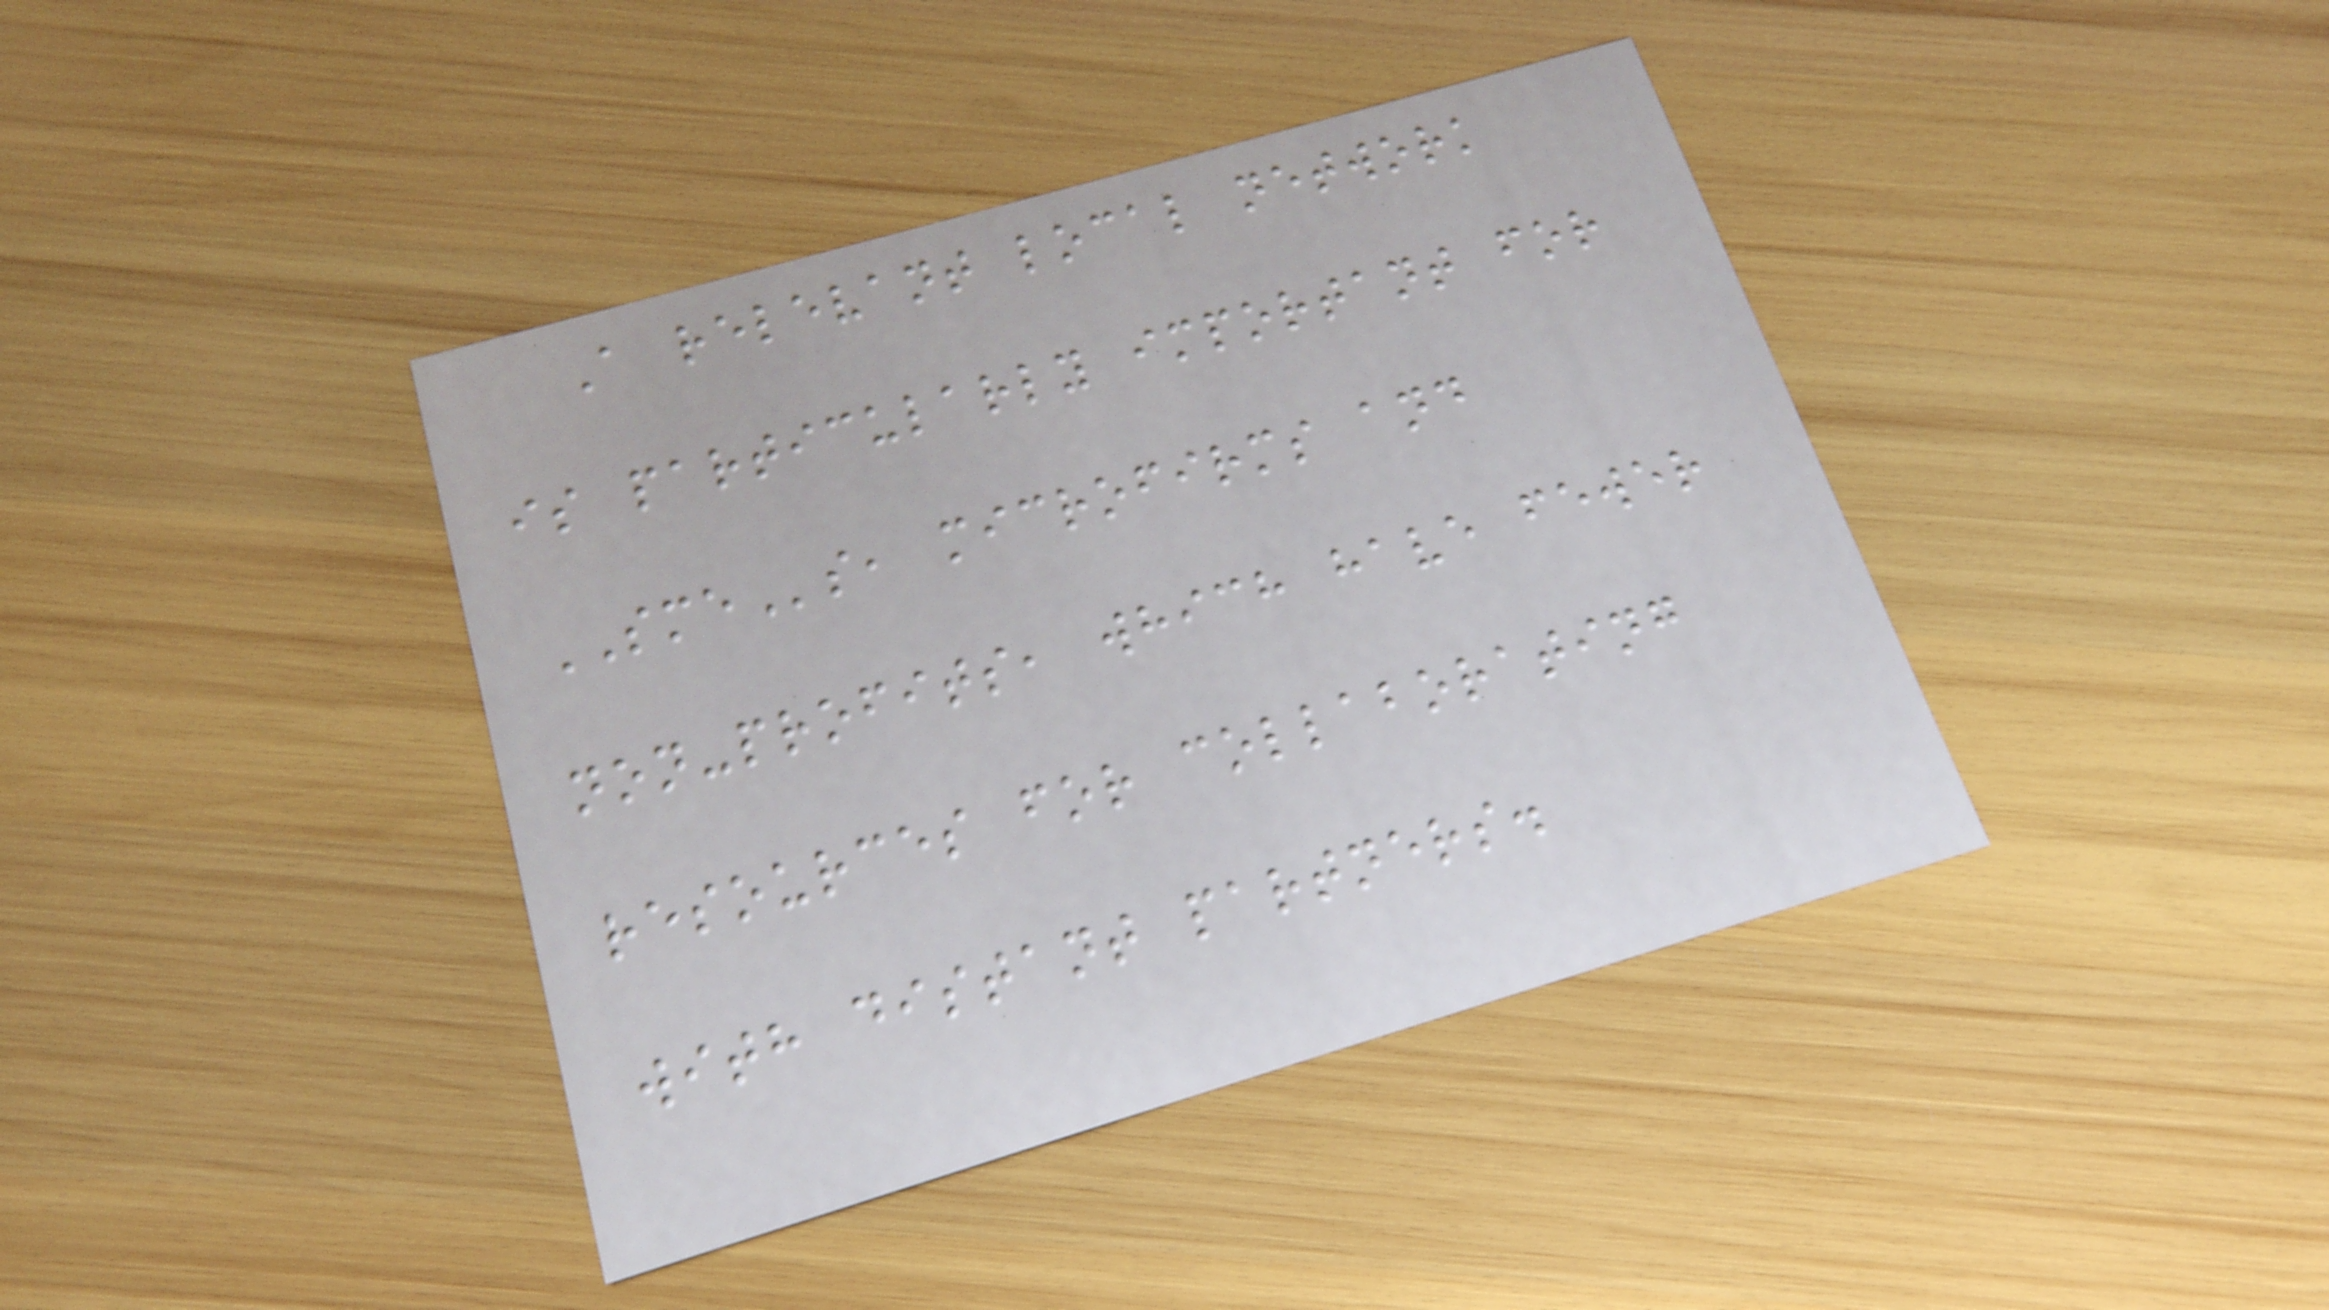A relevant local network
is particularly important for
SMEs, microfirms and
non-profits, which have fewer
resources for collaborating
with distant partners.
